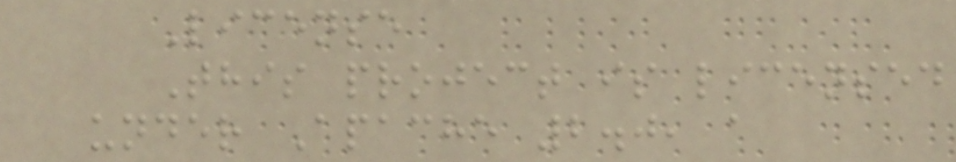License
This project is licensed
under Apache 2.0, a
